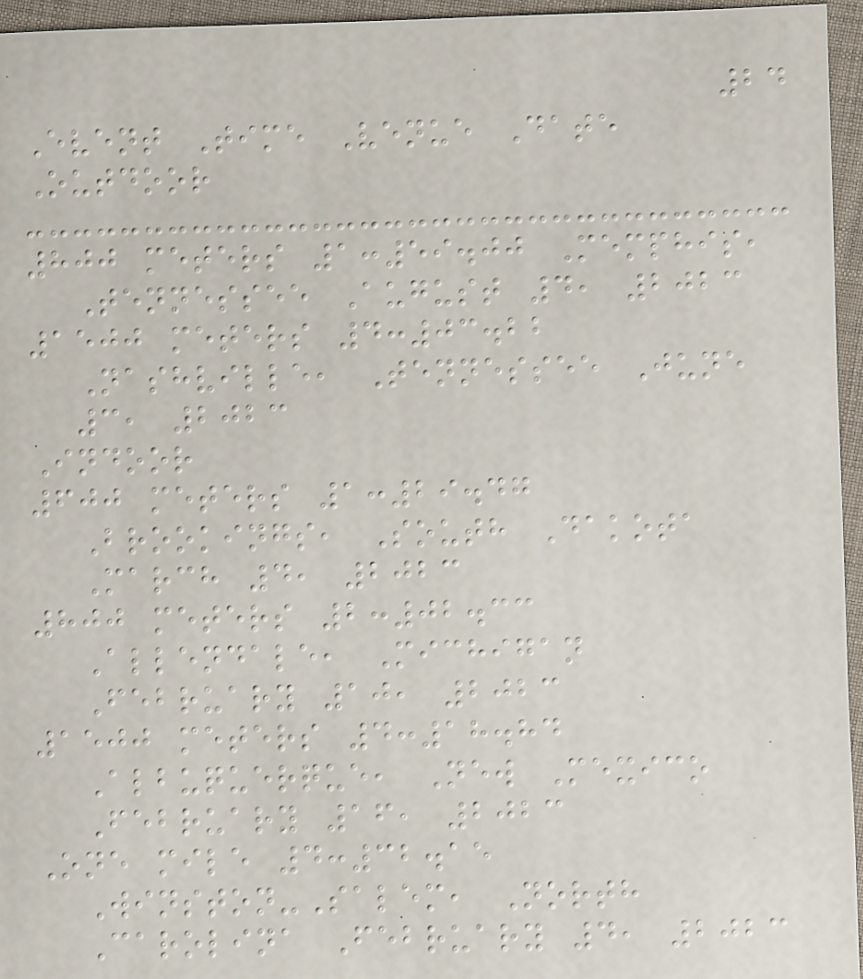24
Event Time Venue Date
Outdoor
800 meters 1:59.00 Memphis,
Tennessee August 4, 2023
1500 meters 4:03.22
Nashville, Tennessee June
3, 2023
Indoor
600 meters 1:29.47
Brookings, South Dakota
March 4, 2023
800 meters 2:02.33
Allendale, Michigan
February 10, 2023
1500 meters 4:18.84
Albuquerque, New Mexico
February 16, 2023
One mile 4:32.15
Winston-Salem, North
Carolina February 4, 2023
